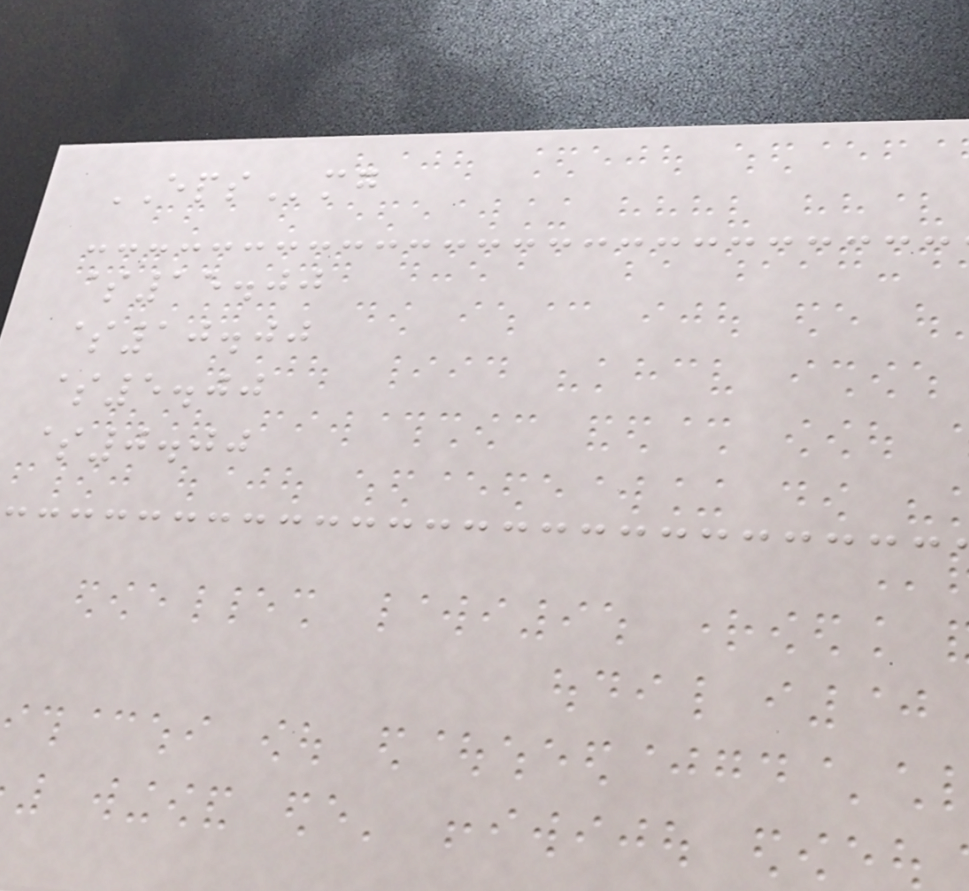EPSmg
$15.00
$10.00
$5.00
$0.00
